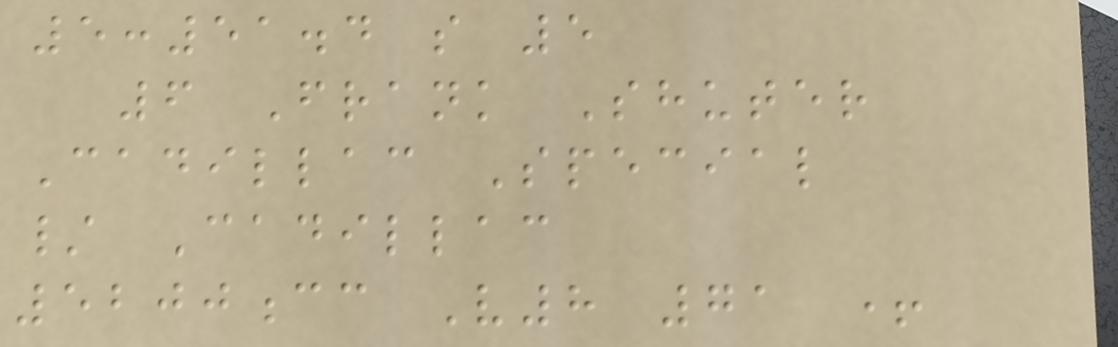5:51.4 s 5
6 Frank Shuter
Cadillac Special
/ Cadillac
5200cc V8 71 +
